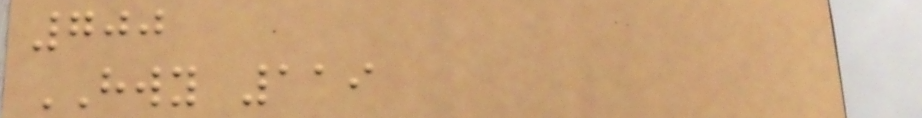700
HWY 119
